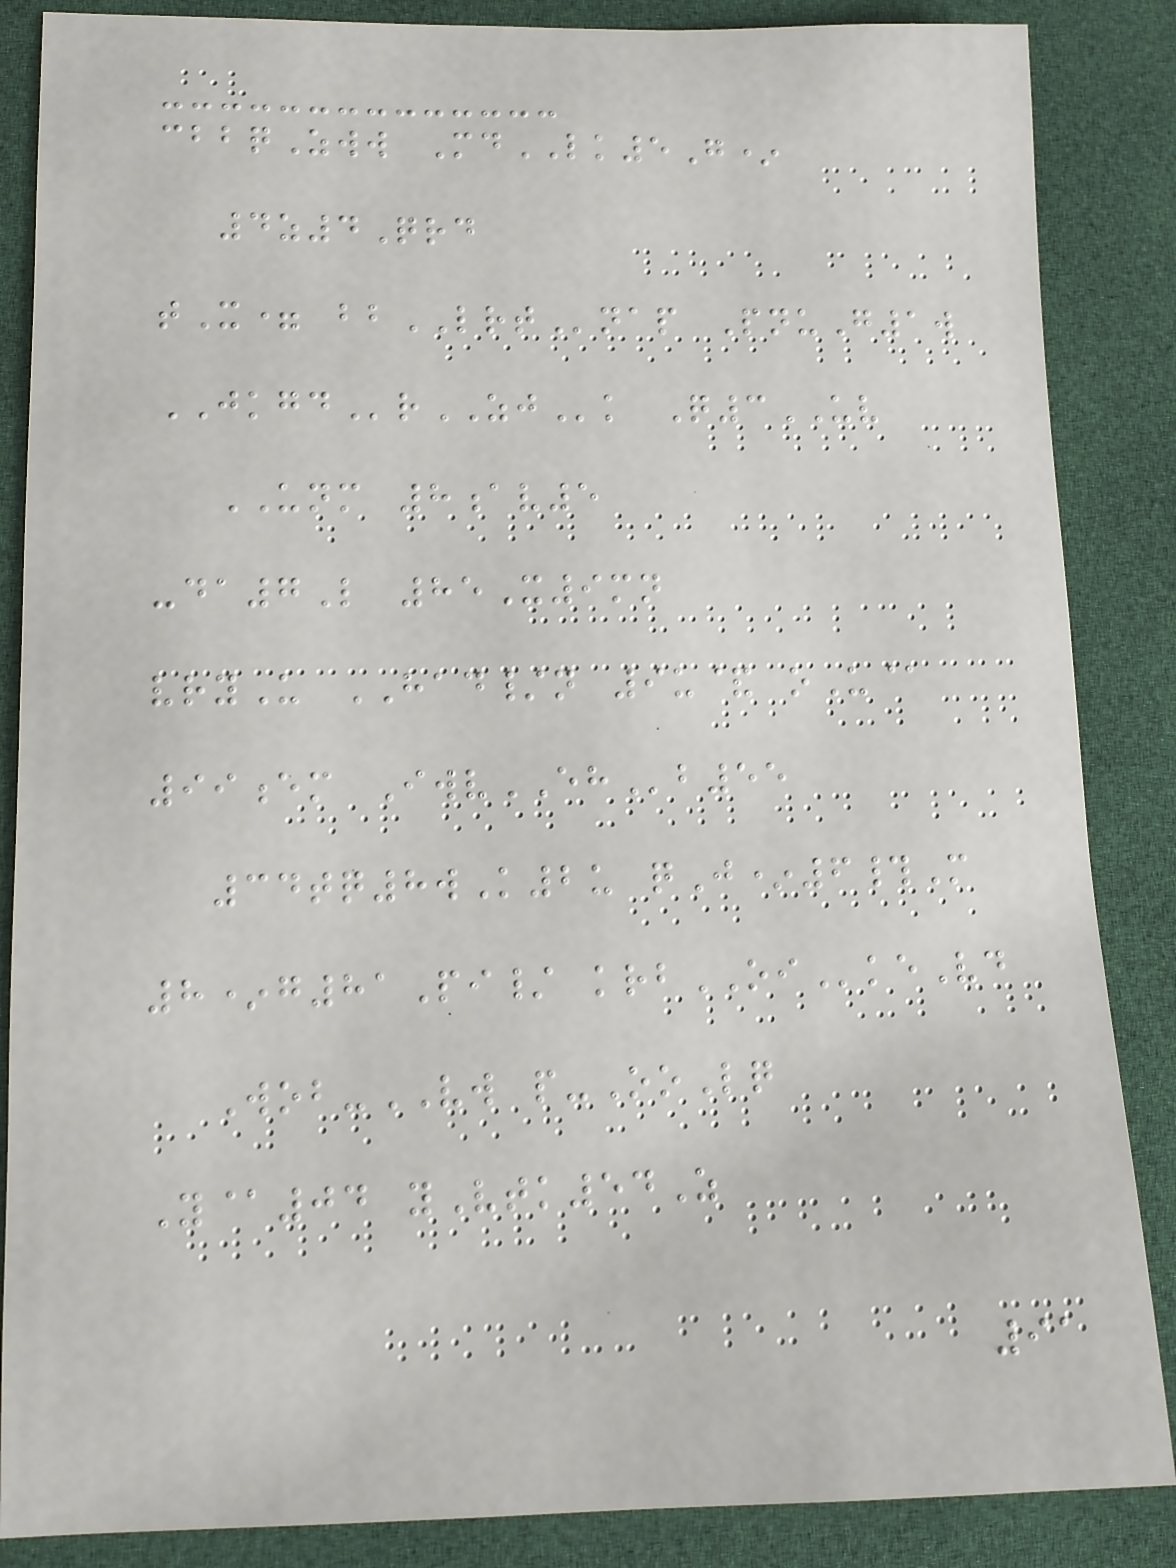cbbqZww MdLK5G*
4z4Qrd
tX= bbLRTnap PnuG1w
JKGDrZJk Q3UV
UNM 8av5
-da7L 85X9mn
vryU HAD/n 9u& oU@
99em IwvEHb55
34tq8wK2u qJ*6#M
8*g81Pi/ krbOIkeVd
Wob-VW p-OoLq
Y@04 yVtk54Z
91
